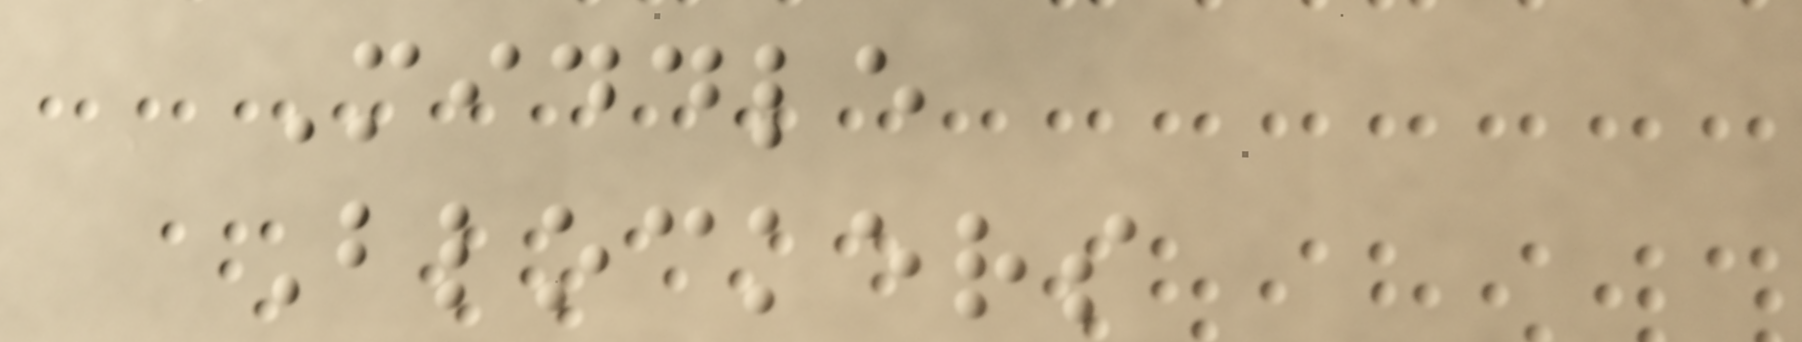Middle
Blockers
